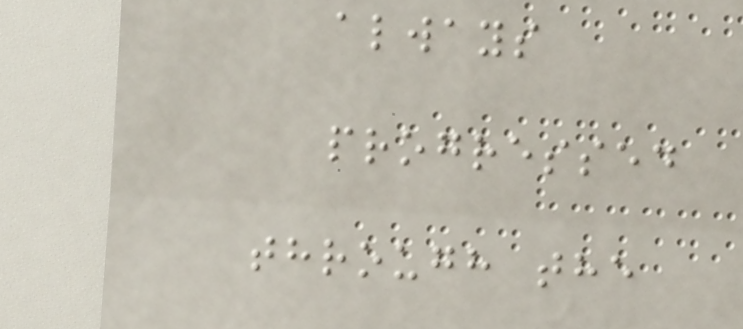always
progressed
through the
